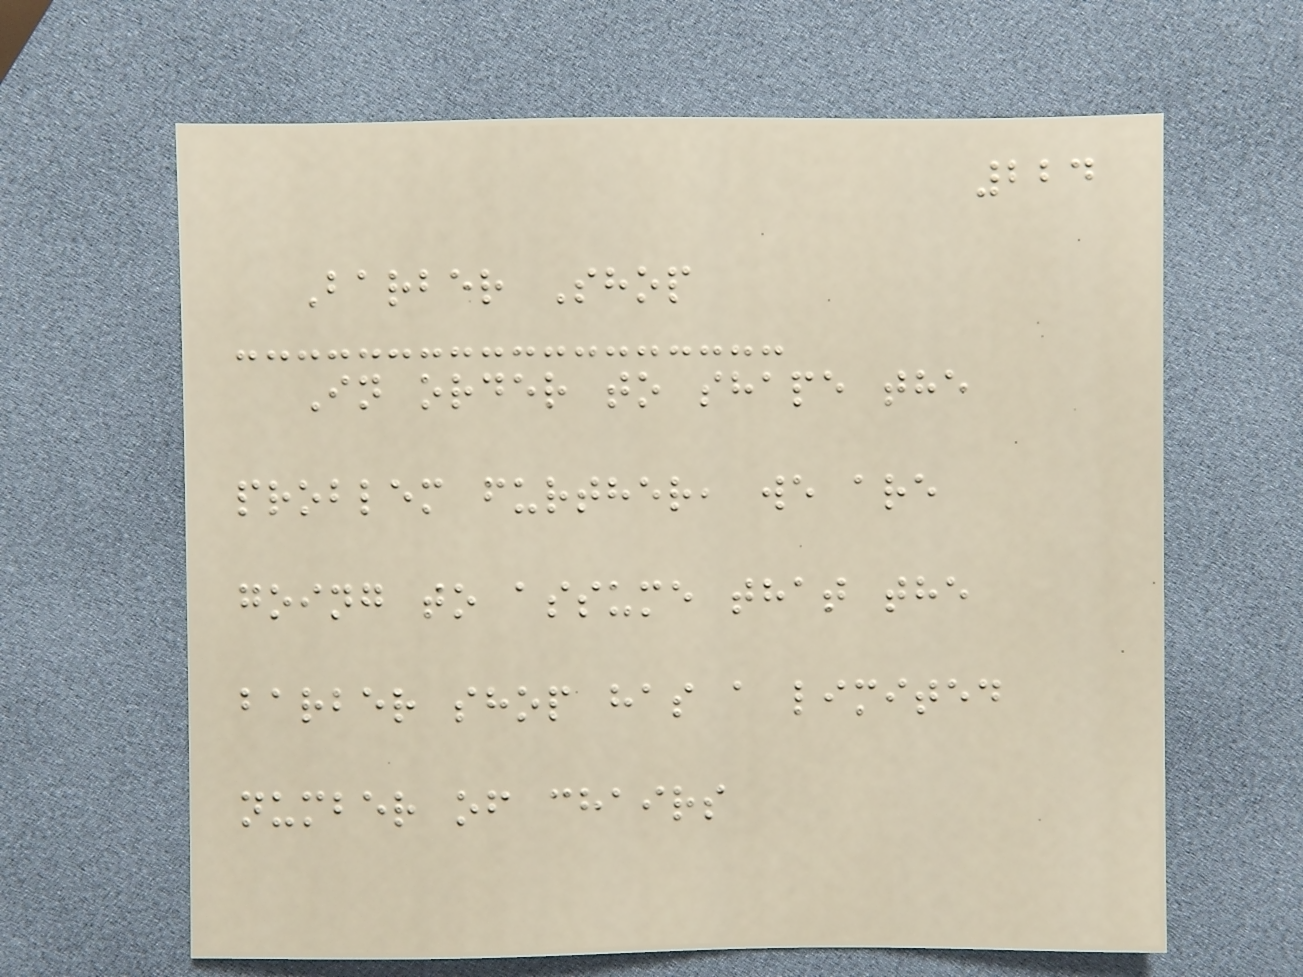224
Barber Shop
In order to shape the
problem further, we are
going to assume that the
barber shop has a limited
number of chairs
